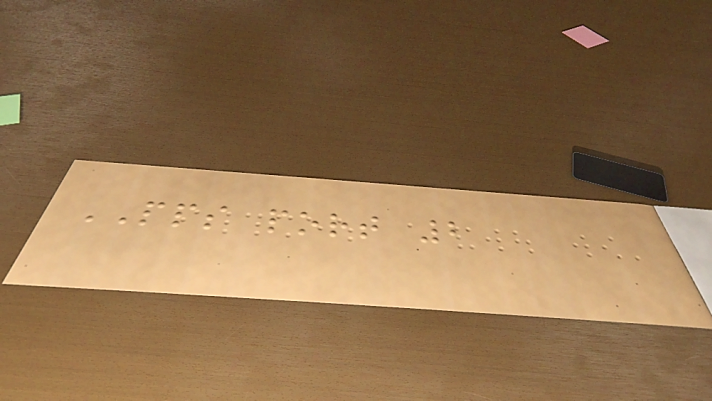PPS port 2
